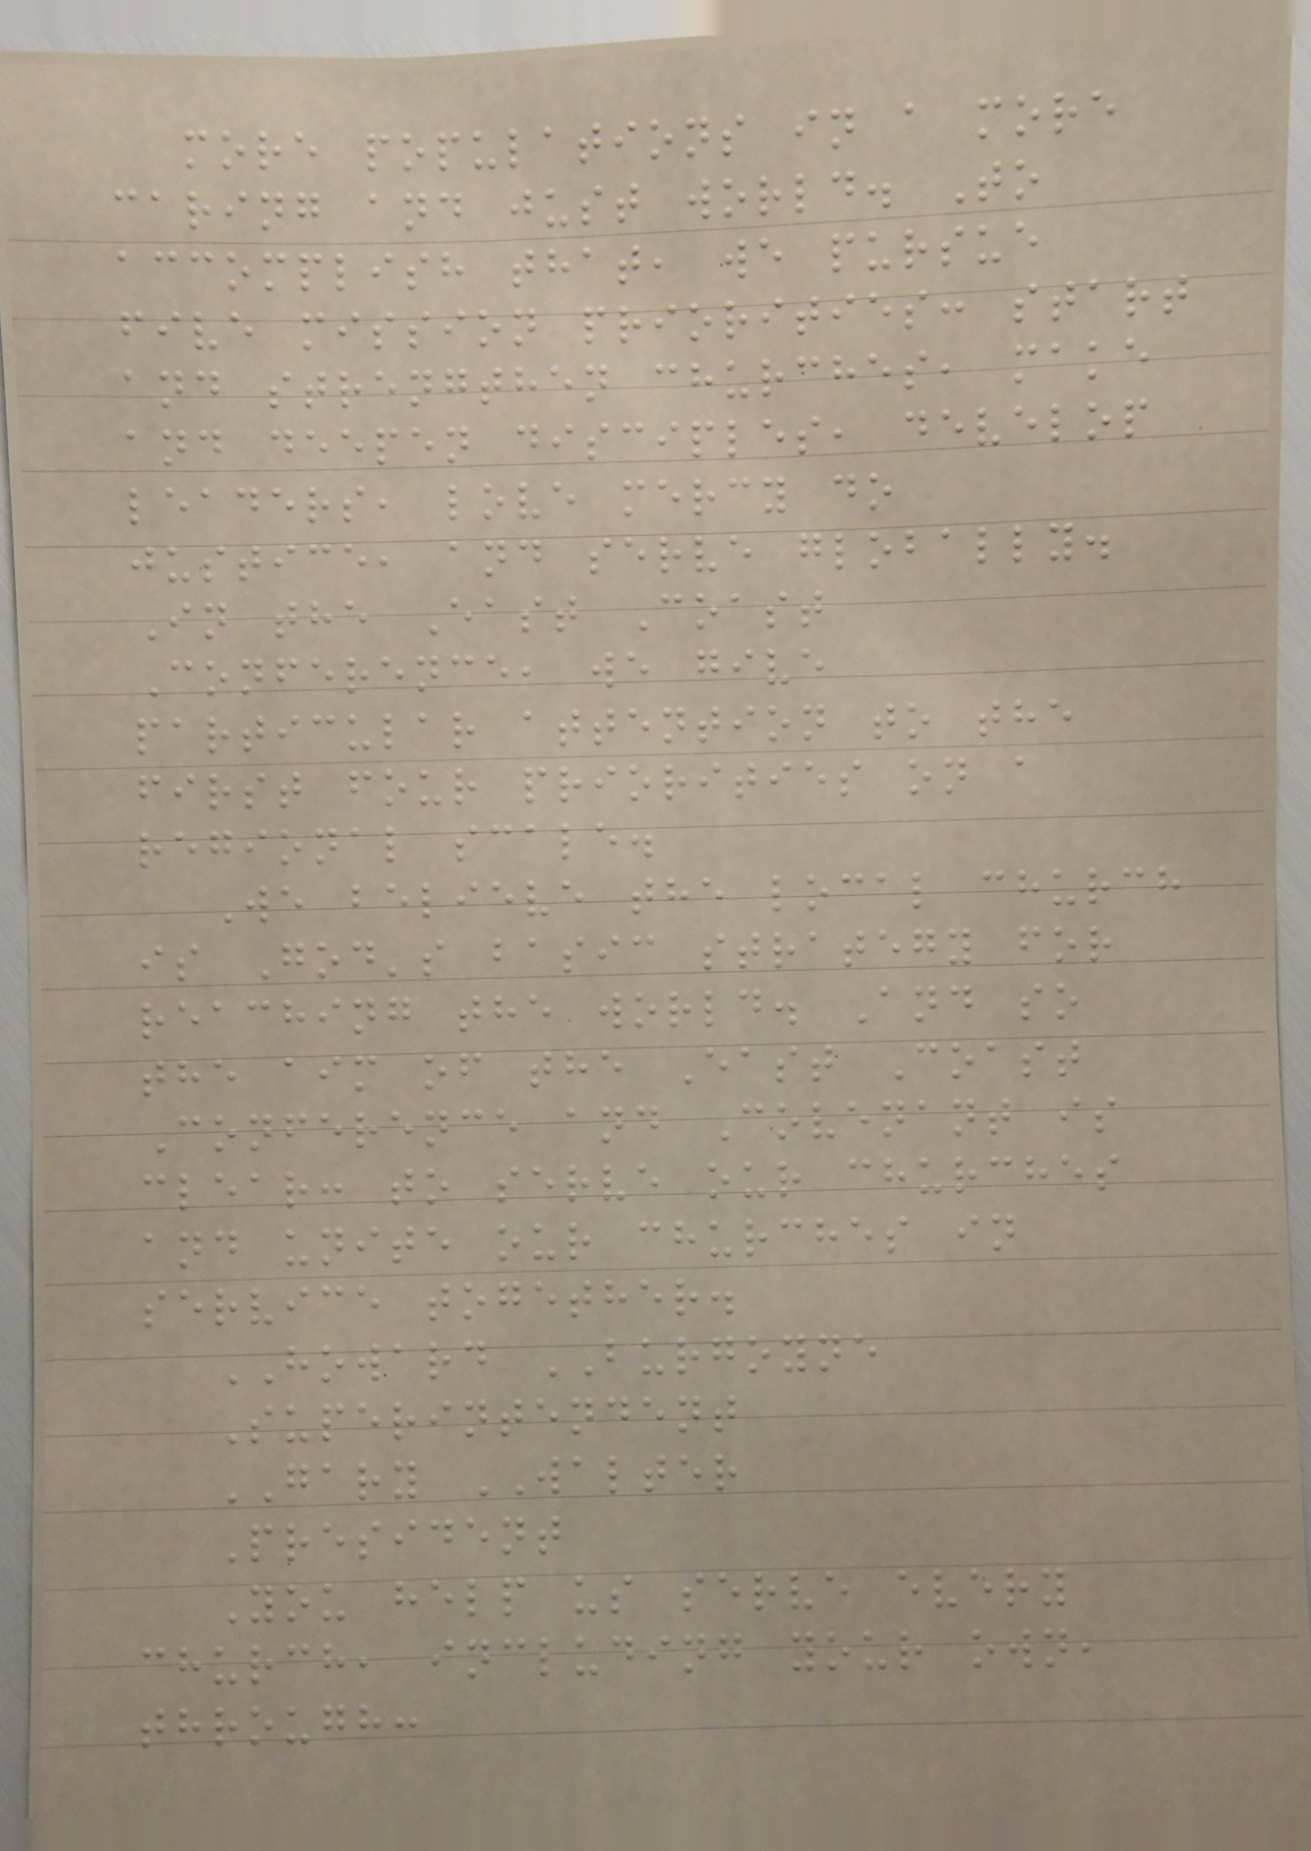more populations in a more
caring and just world. To
accomplish that, we pursue
five mission priorities: start
and strengthen churches, make
and deepen disciples, develop
leaders, love mercy do
justice, and serve globally.
In the East Coast
Conference, we give
particular attention to the
first four priorities on a
regional scale.
We believe the local church
is God's basic strategy for
reaching the world. And so
the aim of the East Coast
Conference and Covenant is
clear: to serve our churches
and unite our churches in
service together.
HOWARD BURGOYNE
Superintendent
GARY WALTER
President
You help us serve every
church, including your own,
through:
